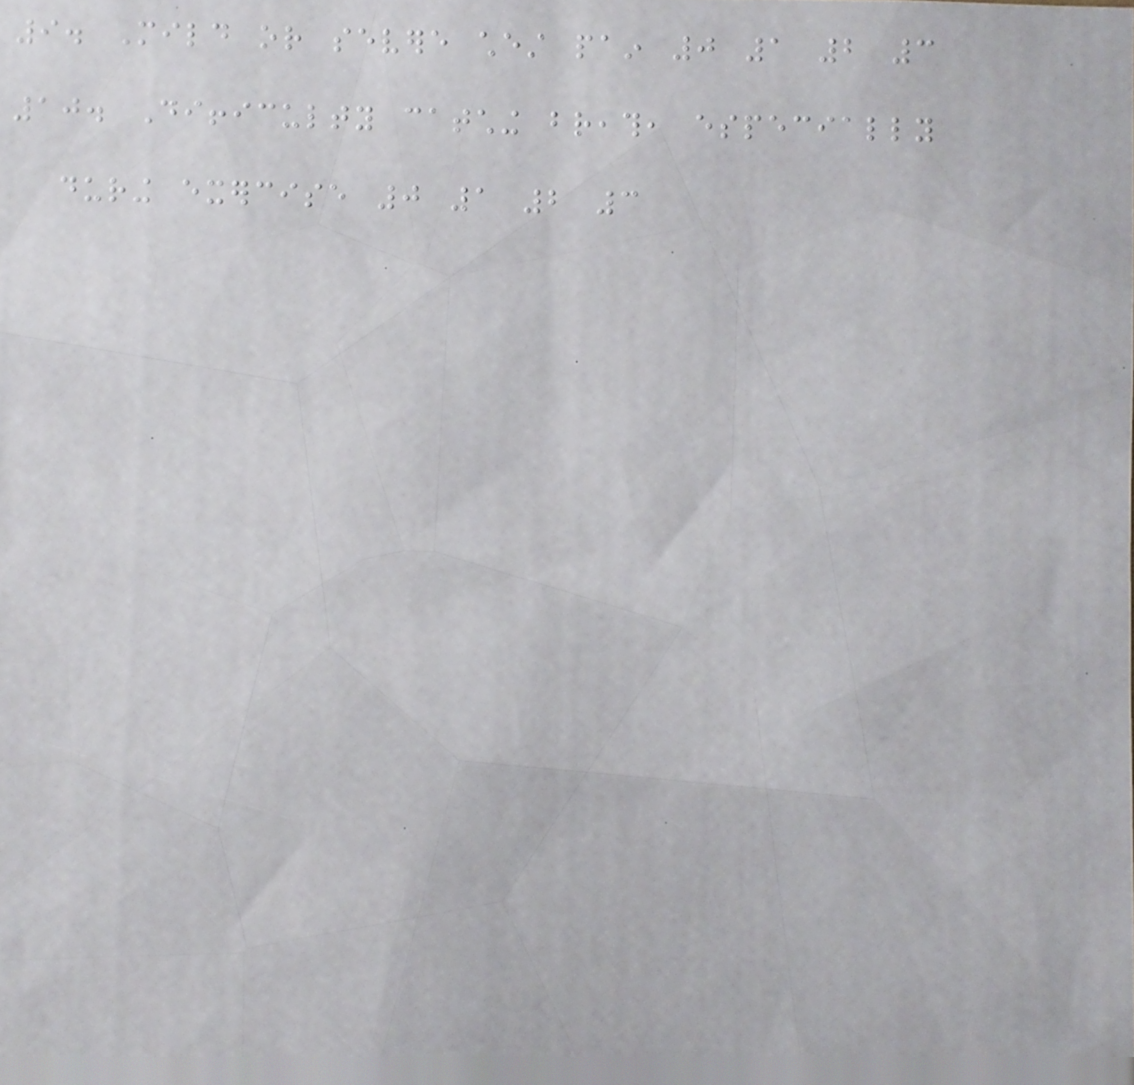9. Mild or severe chest pain 0 1 2 3
10. Difficulty catching breath, especially
during exercise 0 1 2 3
